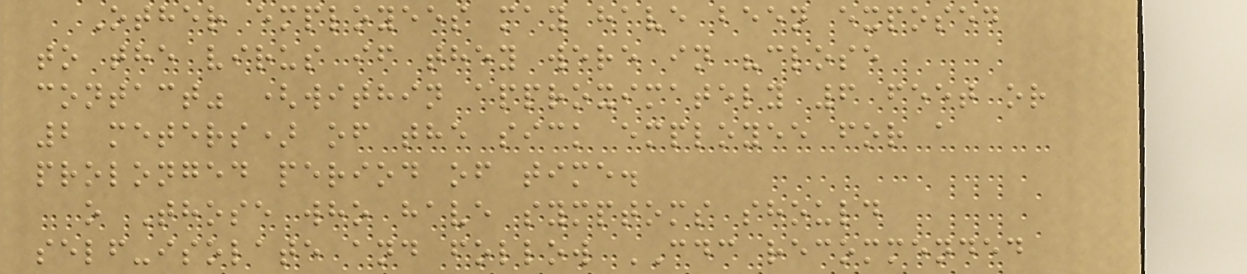Other employees may have been exposed
to the virus if they were in "close
contact" (within approximately 6 feet or
2 meters) of the sick employee for a
prolonged period of time.
o Those who have symptoms should
self-isolate and follow CDC recommended
